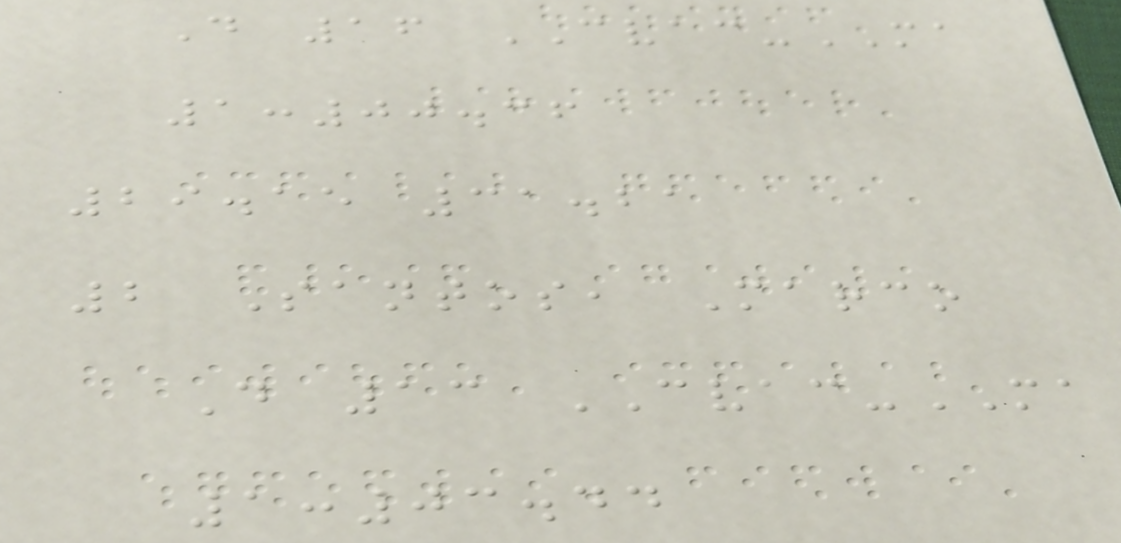D 16 CVAC-MA
1:00.36
29.15 31.21
2 Santos, Marco
D 13 CVAC-MA
1:03.44
